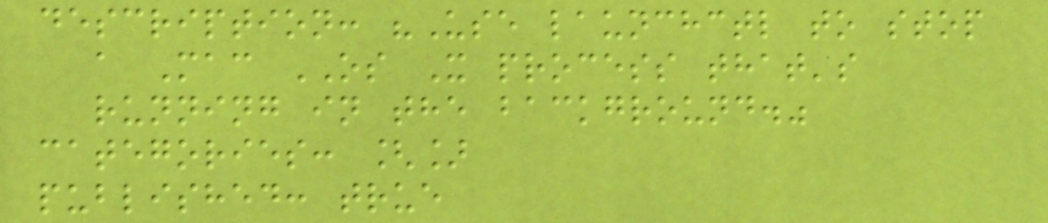description: "Use launchctl to stop
a Mac OS X process that's
running in the background."
categories: []
published: true
